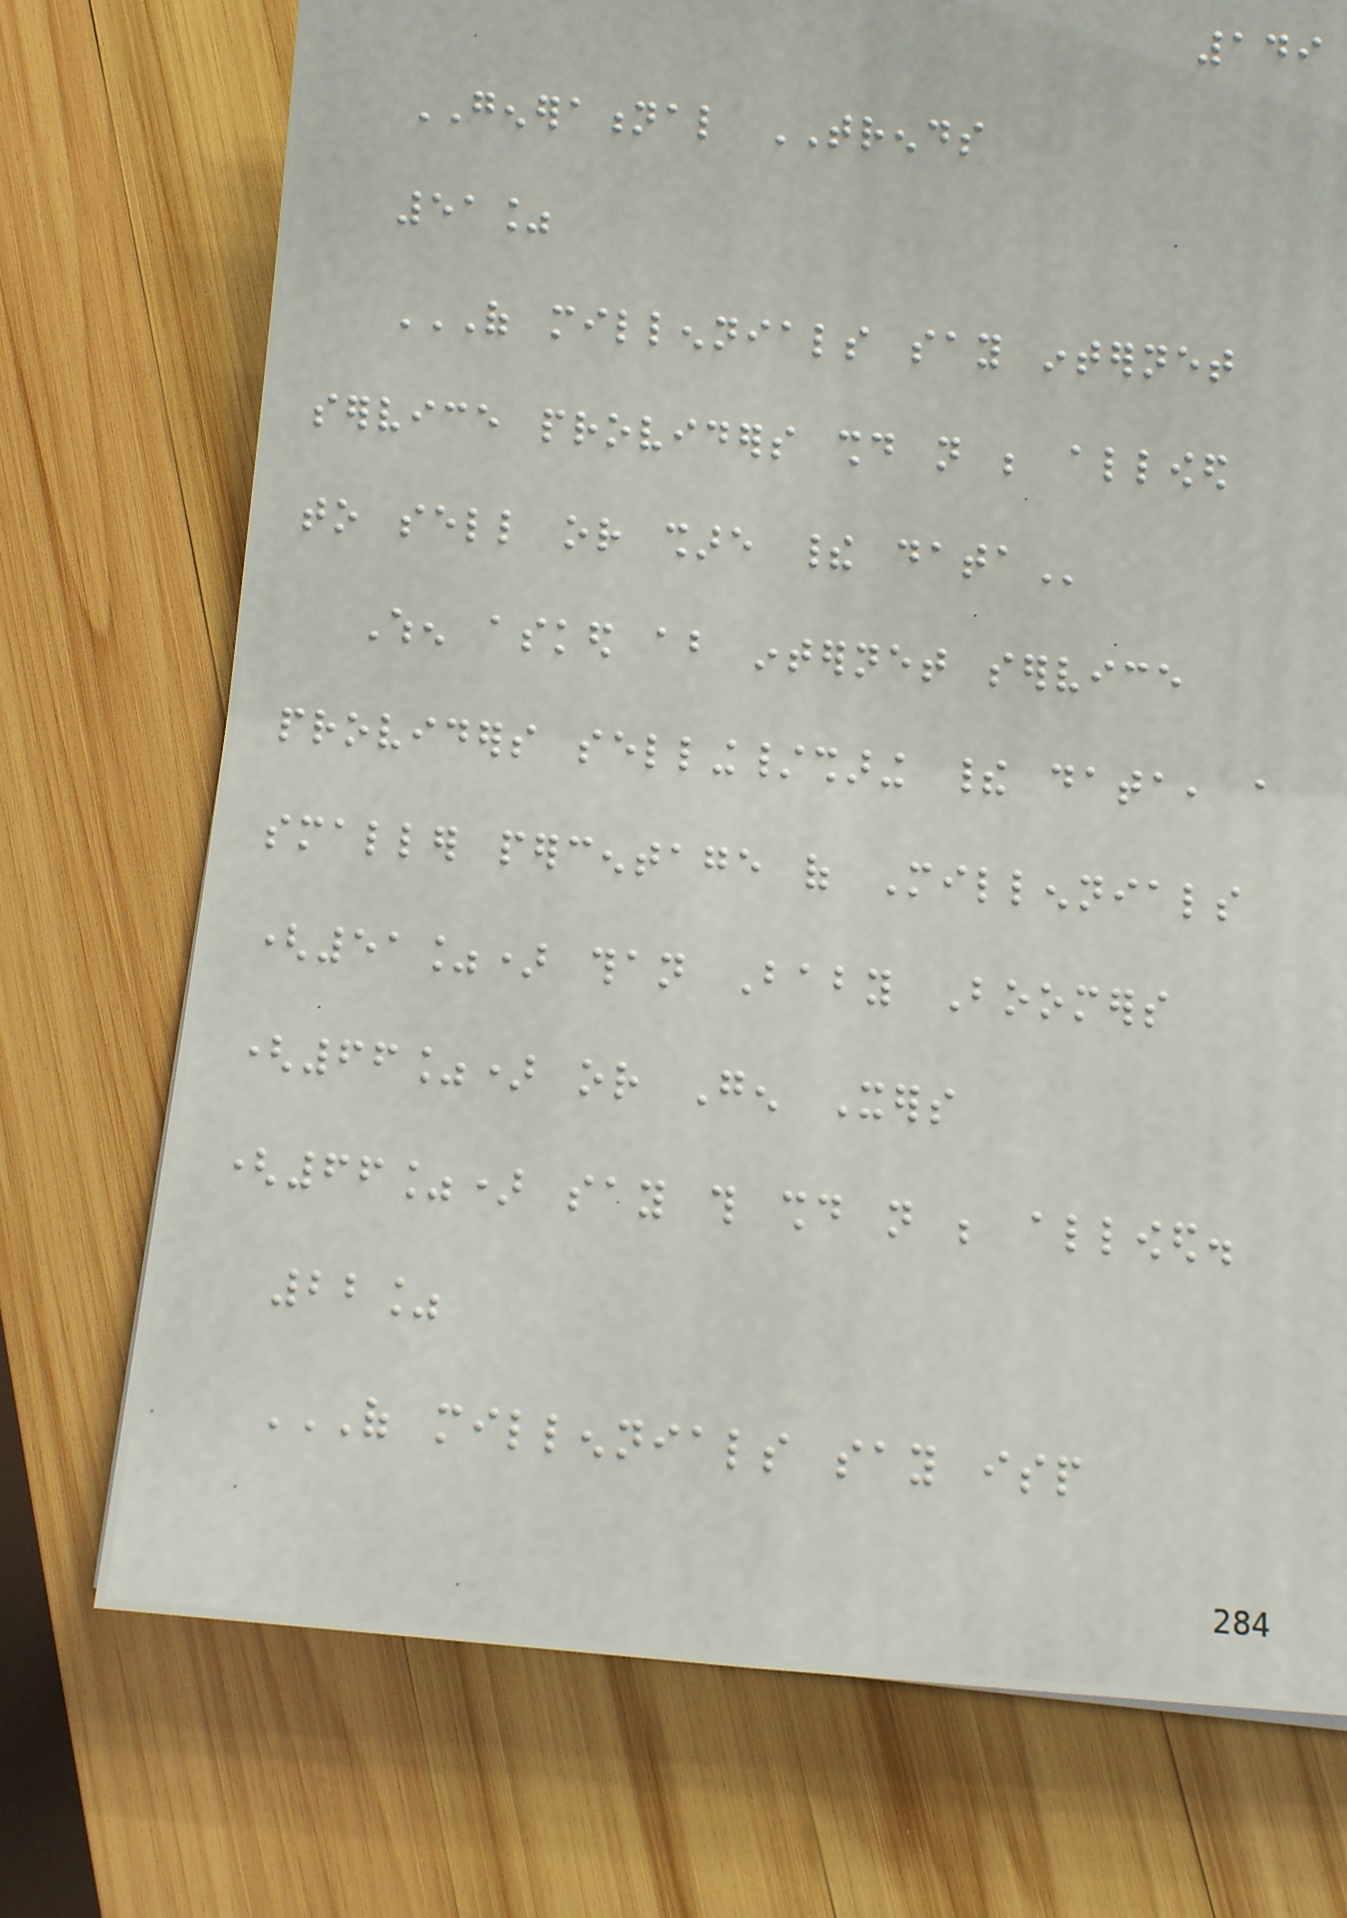149
GENERATIONAL TRENDS
51%
OF MILLENNIALS SAY INTERNET
SERVICE PROVIDERS SHOULD NOT BE ALLOWED
TO SELL OR SHARE THEIR DATA
When asked about internet service
providers selling/sharing their data, a
smaller percentage of Millennials
(51%) than Baby Boomers
(66%) or Gen Xers
(66%) say this should not be allowed.
22%
OF MILLENNIALS SAY ISP
